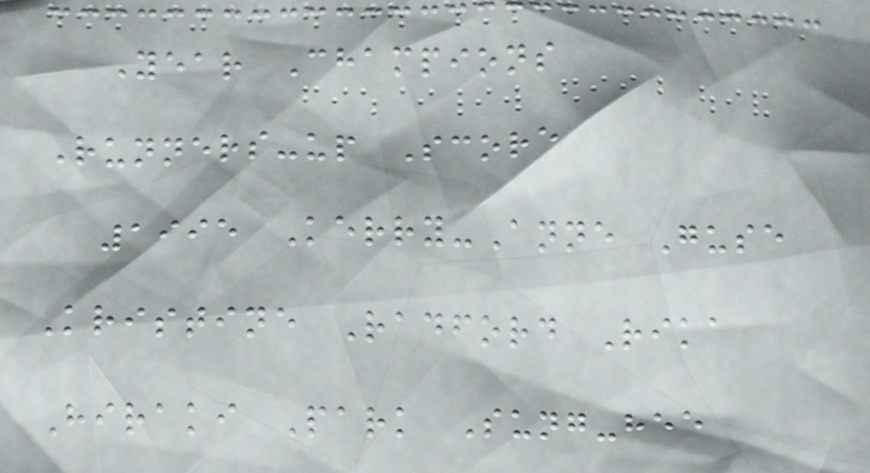Year Champions
Runners-up Score
1995 Kerry-Anne Guse
Kristine Radford Rika
Hiraki Park Sung-hee
